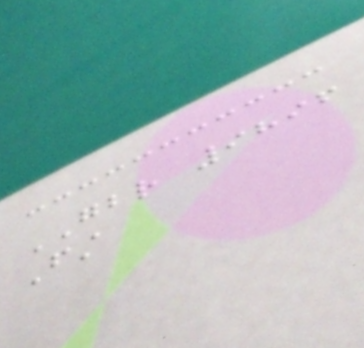GBR 9896
First
